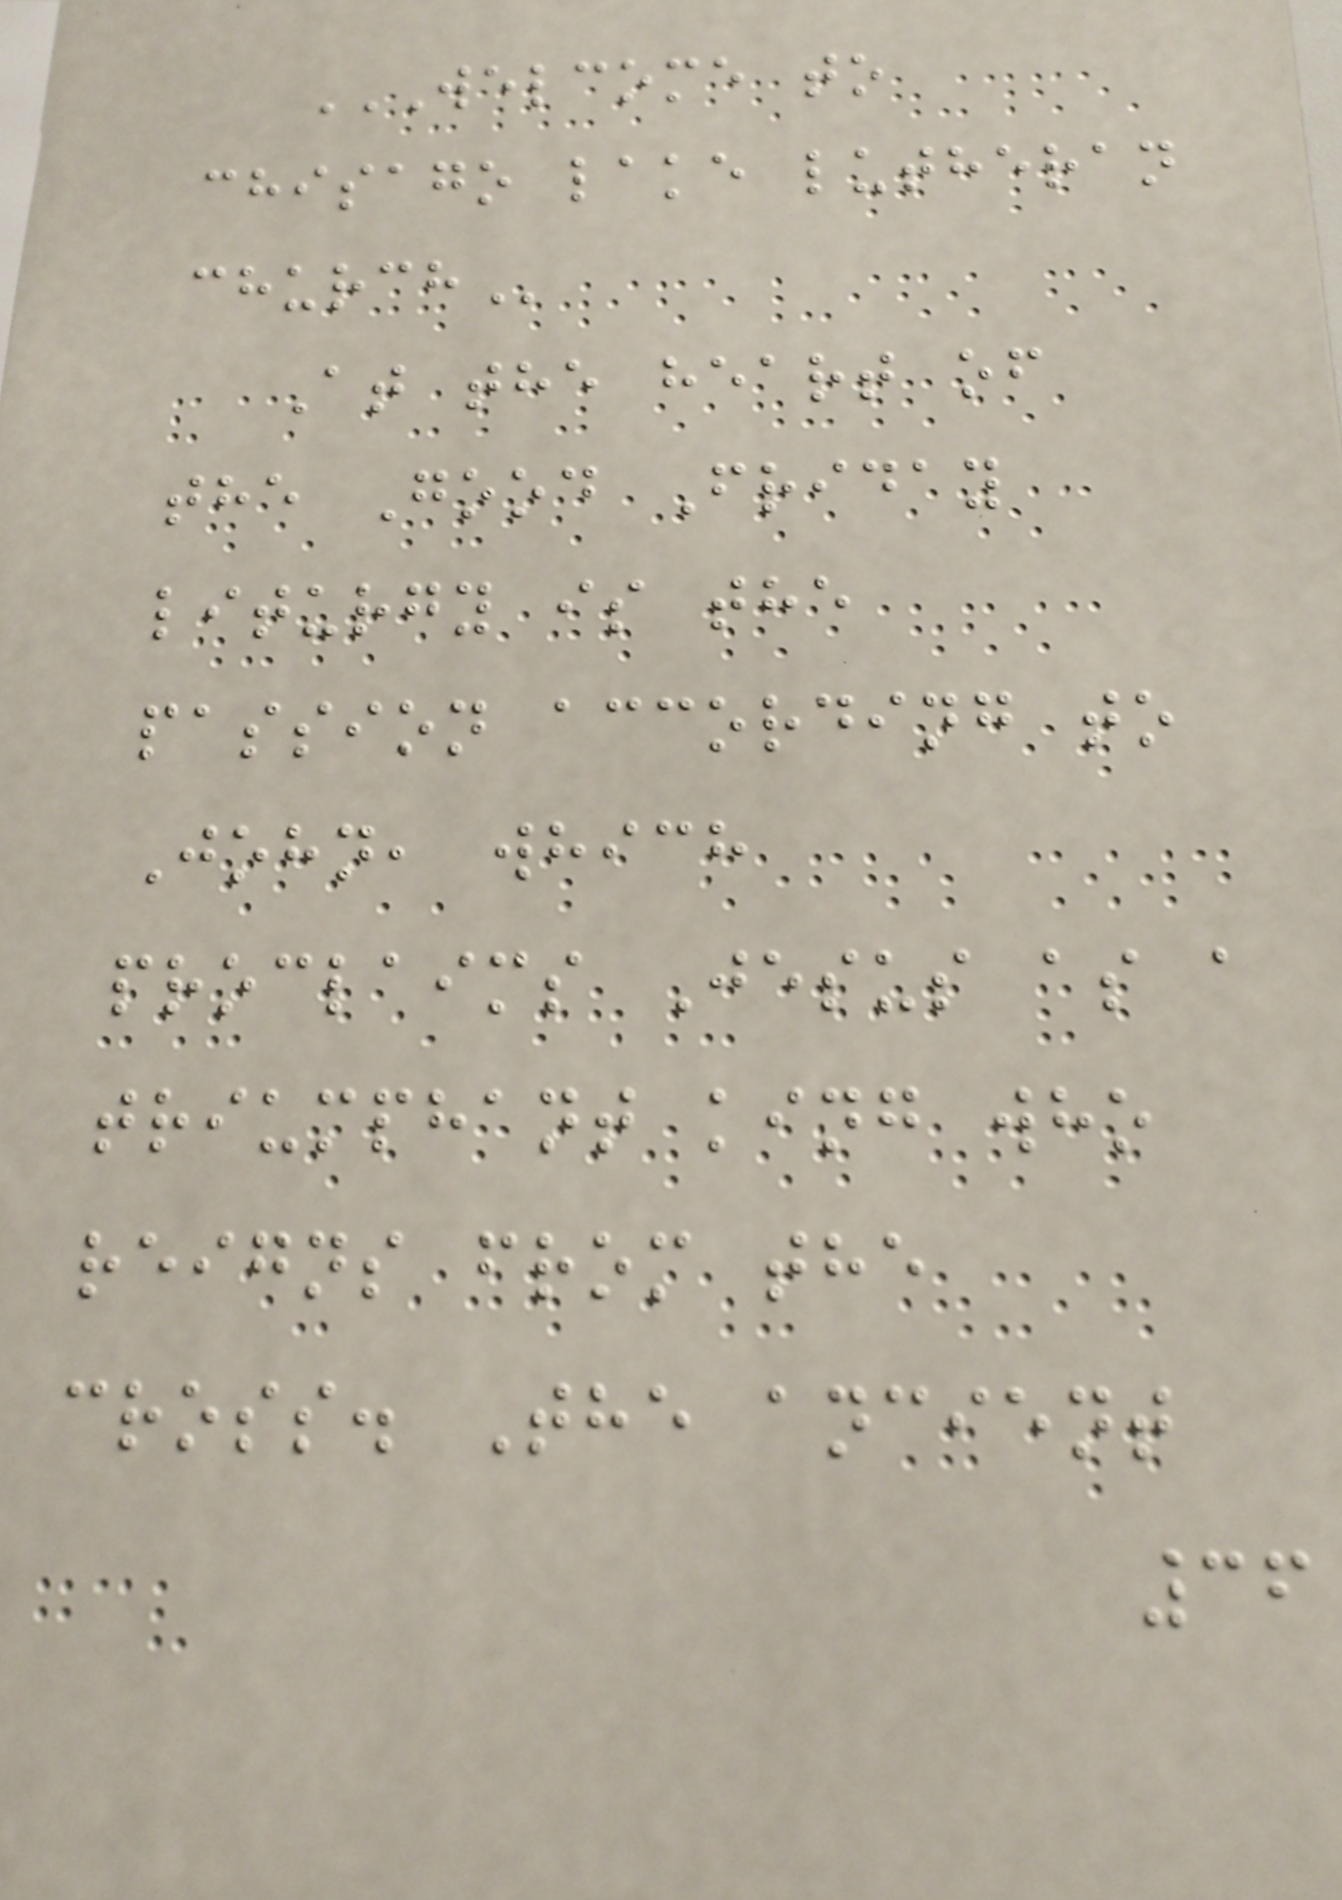WELCOME TO
CHISAGO LAKE LUTHERAN
CHURCH
At the heart of
the Good Friday
liturgy is the
passion according to
John, which
proclaims Jesus as a
triumphant king who
reigns from the
cross. The ancient
36
